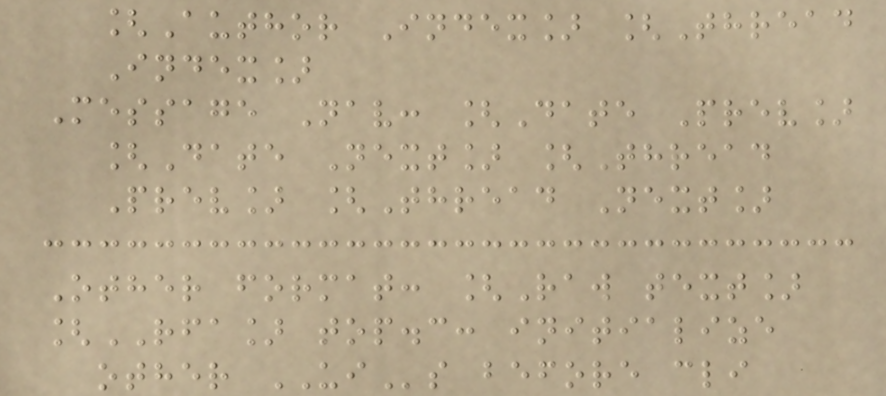[Author Index] [Thread
Index]
Message Nav: [Date Prev]
[Date Next] [Thread
Prev] [Thread Next]
Other format: [Raw text]
[RFA] top.c: initialize
other UIs before cli
